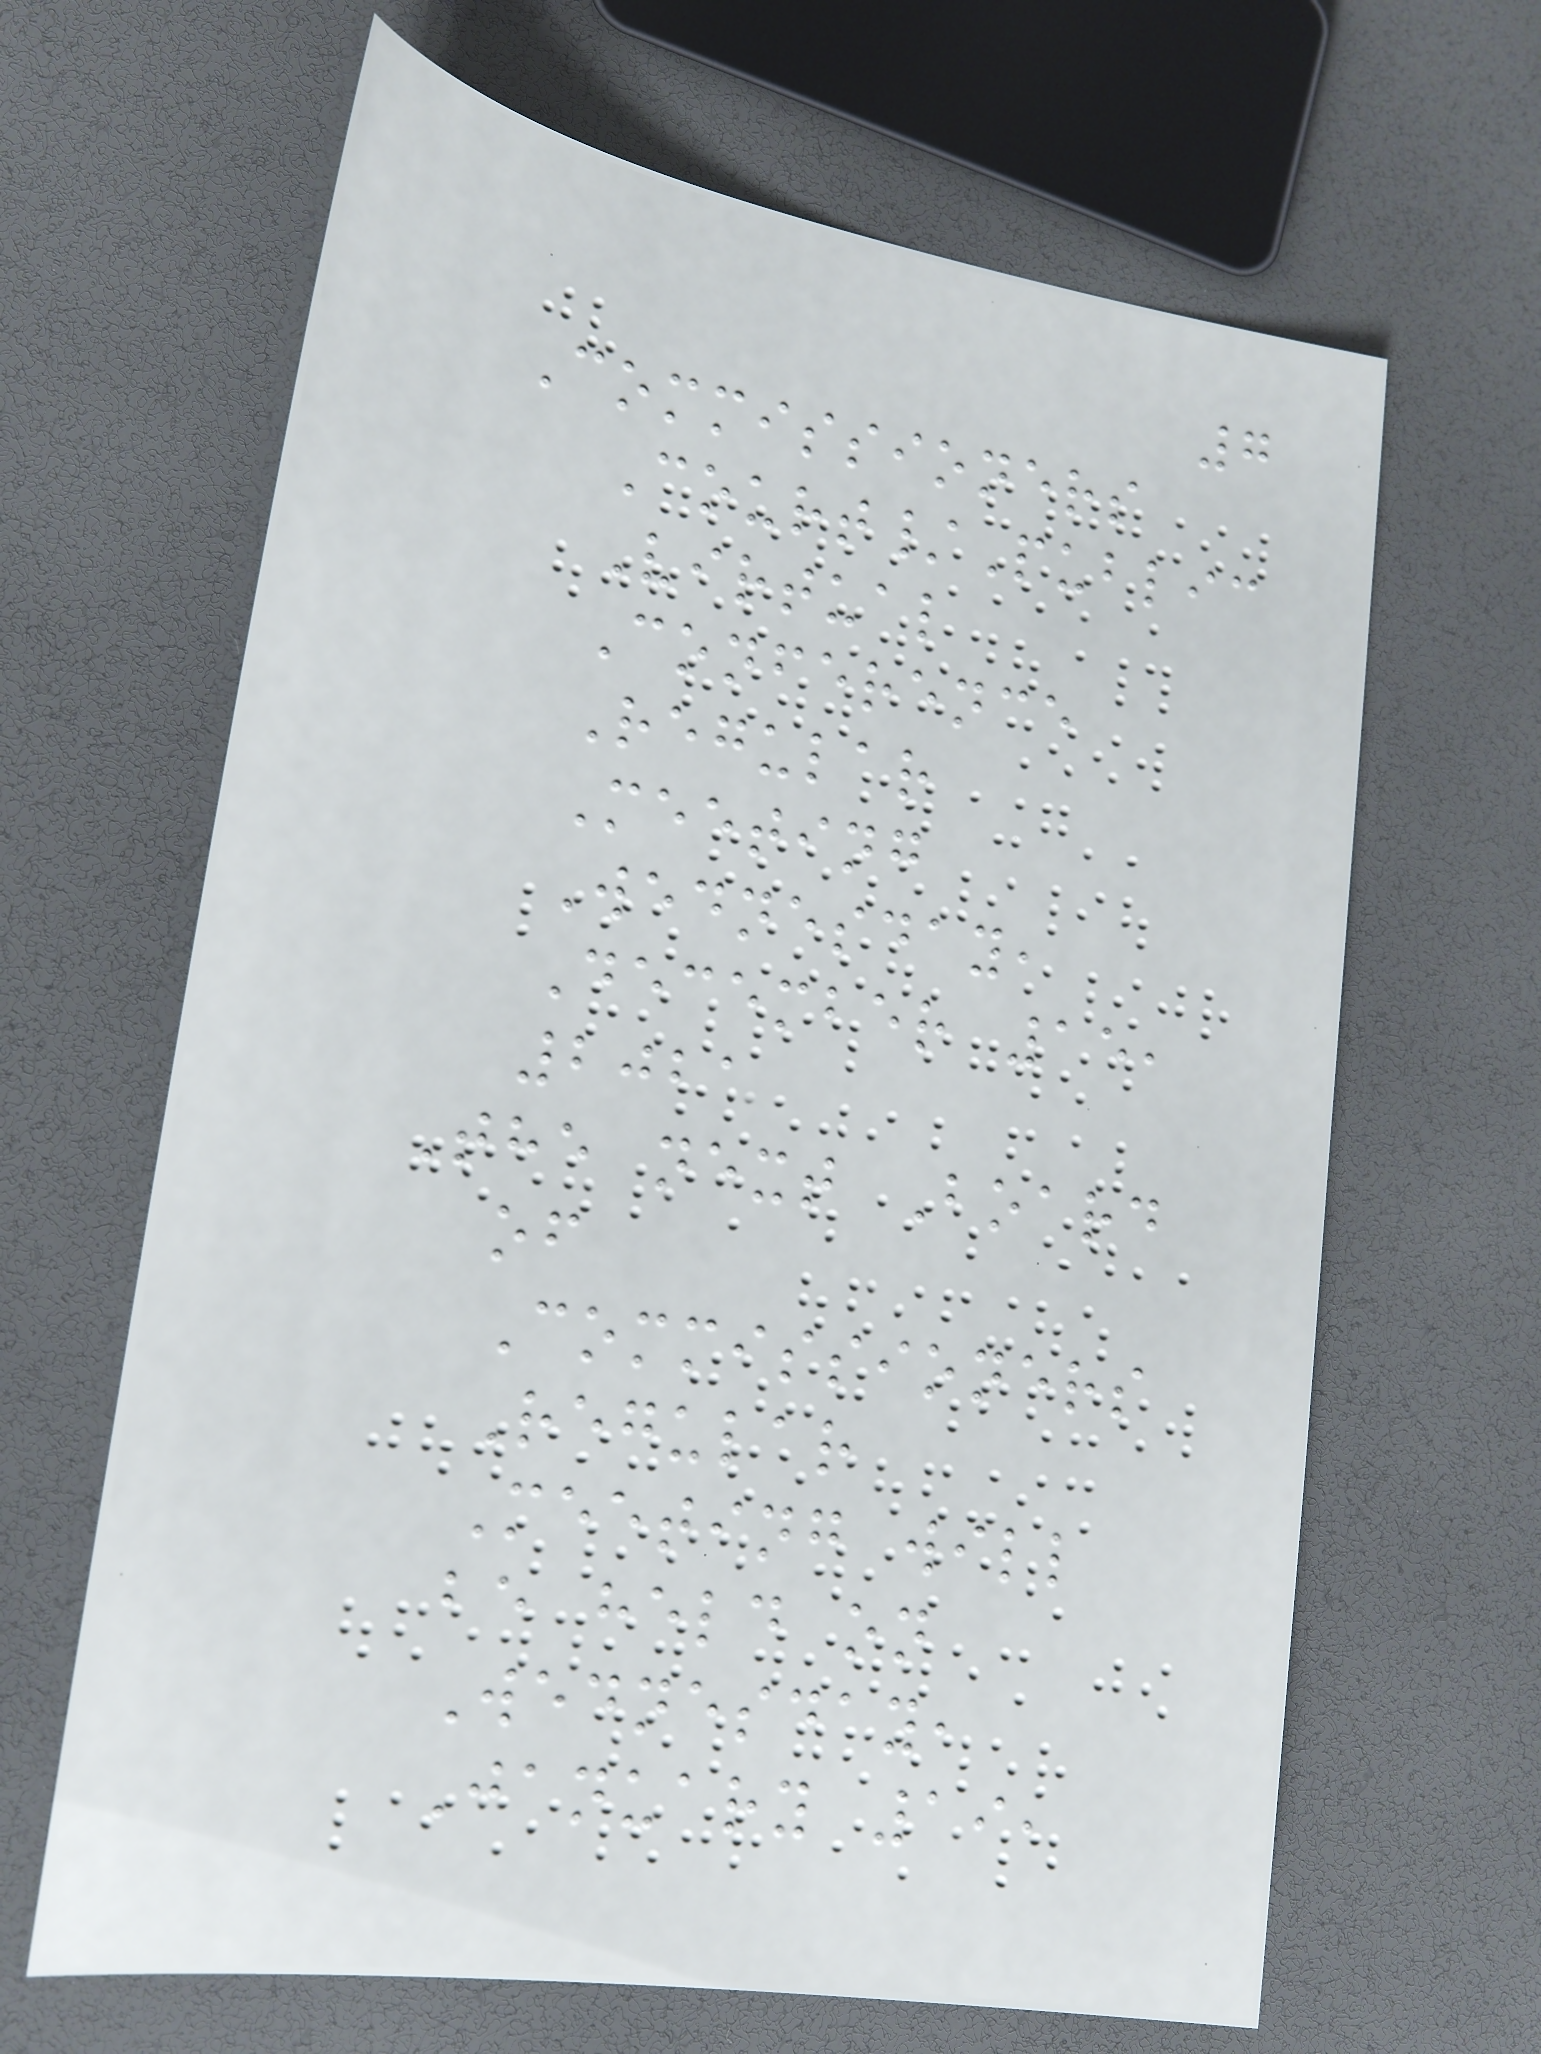7
Commissioners
Court/Public
Virtual
Conference
Regular
Meeting
Wednesday,
December 15,
2021
The next Board
of
Commissioners
Regular
Meeting will
be held on
Wednesday,
January 19,
